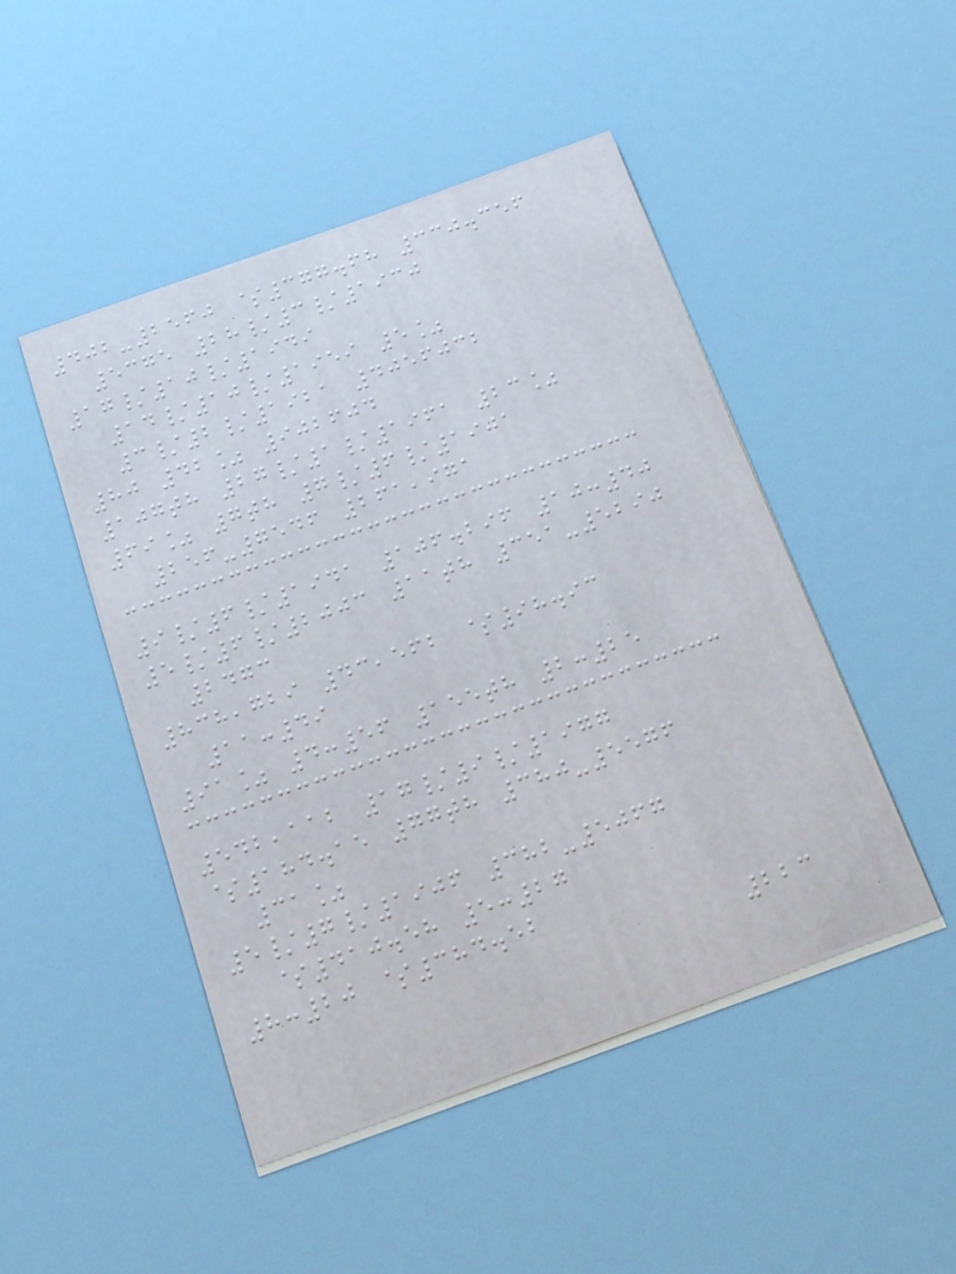402-2560 $377.68 330.356
5375 28/3/1930
17/10/1949
14/10/1959 5%
3/2/1921 4056032
80 42% 902604
107th 27/1/1961 23%
69% 7th 7/6/1901
256-7546 261,971
9/6/1941 106.296 10:40
5/6/2003 11th 351-5290
2473
838,729 43,562 $98.93
11:49
91% 4:56 155th 2:25
542,112 17/9/1977
$184.15 77th 380-5576
31%
5/7/1906 382-5067
$410.58 5:27
8:20 $384.52
223
